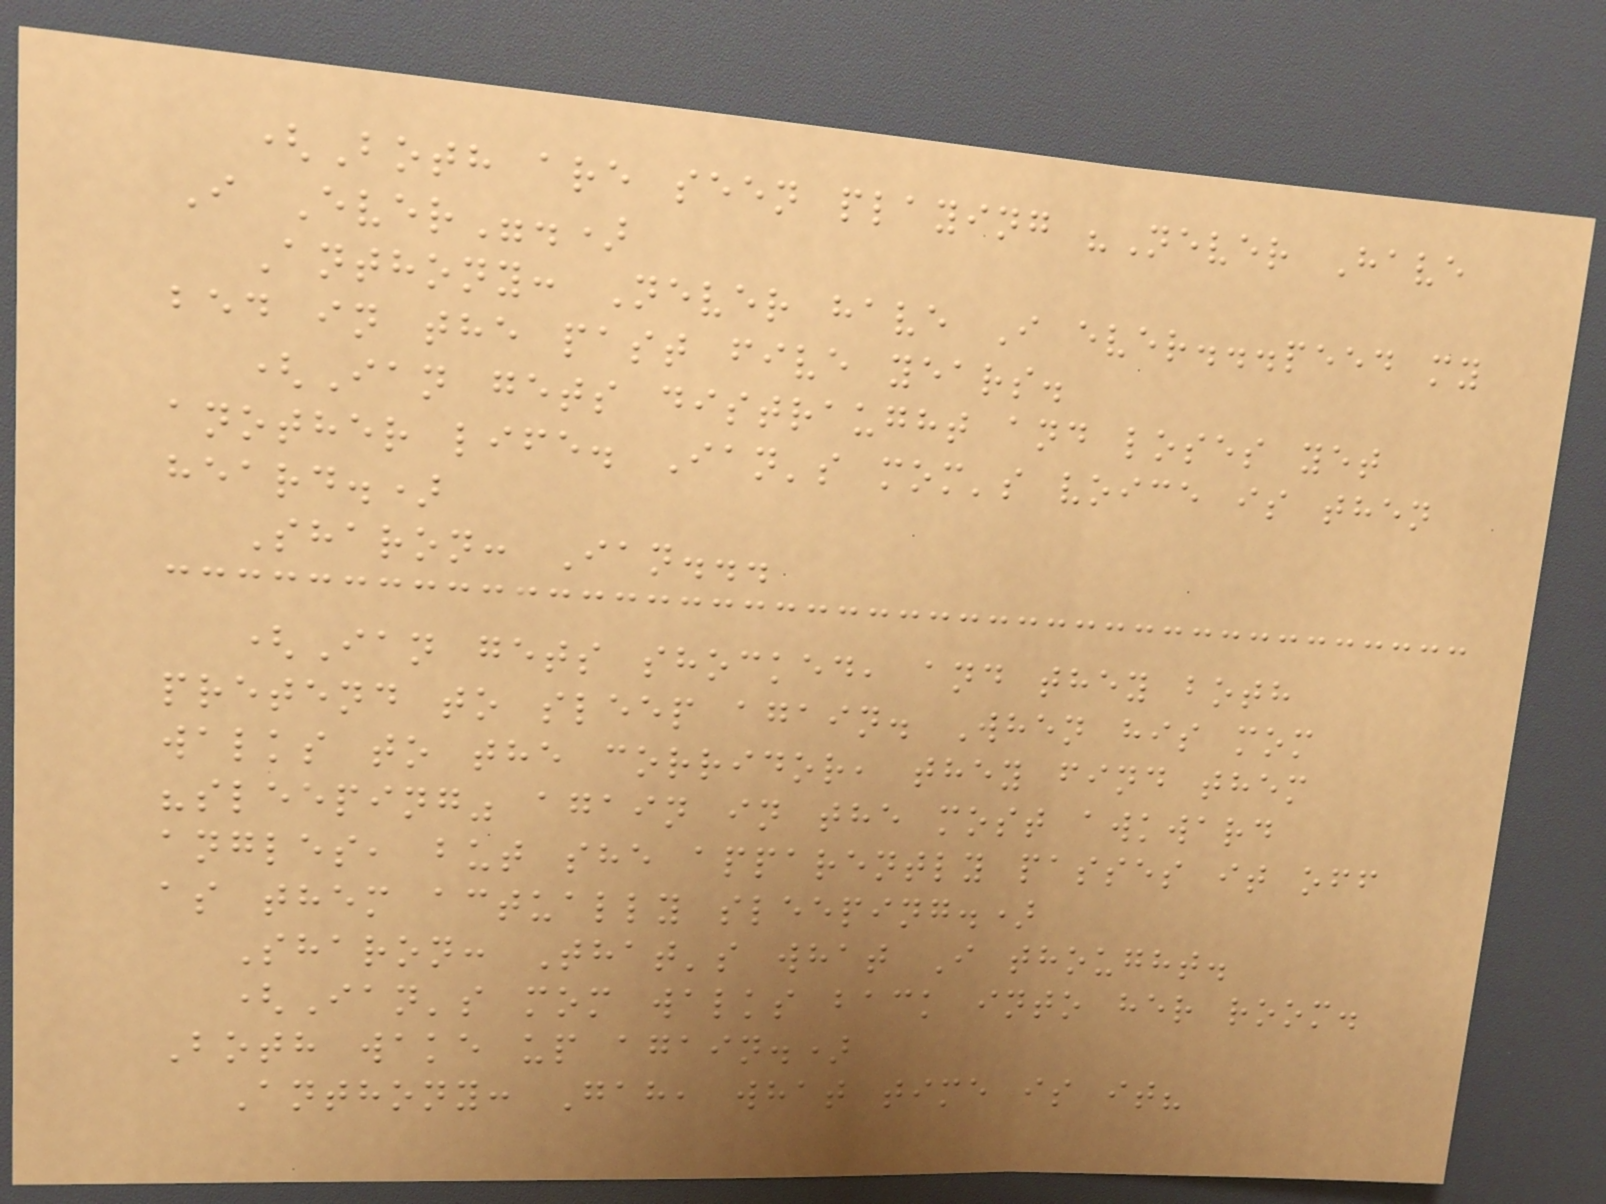(Both are seen playing "Never Have
I Ever".)
Anthony: Never have I ever...peed my
bed in the past five years.
(Ian gets distraught and loses yet
another life. Ian's mom's voice is then
heard.)
Sharon: Ian...
(Ian gets shocked, and they both
pretend to sleep again. When his mom
walks to the corridor, they find them
"sleeping" again in the most awkward
angles, but she apparently passes it off
as them actually sleeping.)
Sharon: That's what I thought.
(Ian's mom walks back into her room.
Both wake up again.)
Anthony: Gah, what time is it?
